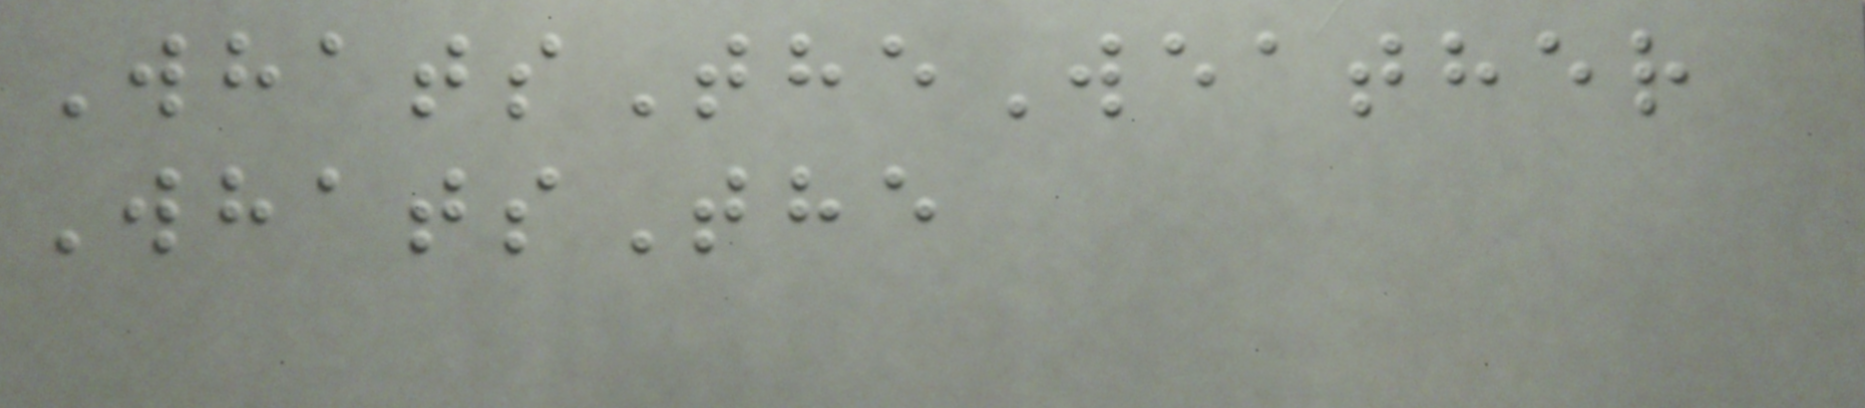WhatsTheWeather
WhatsThe
